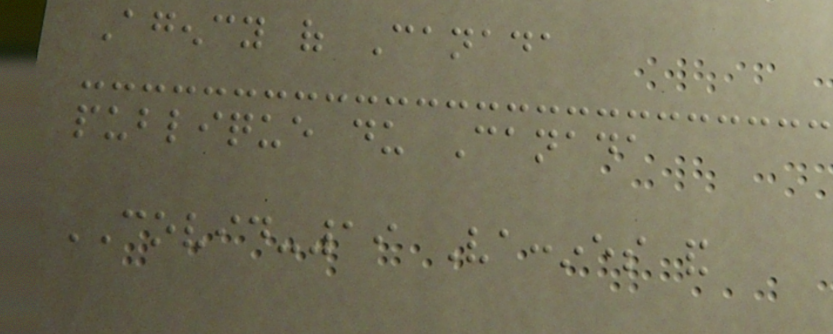Agency of Canada
publique du Canada
COVID-19 Vaccines and
